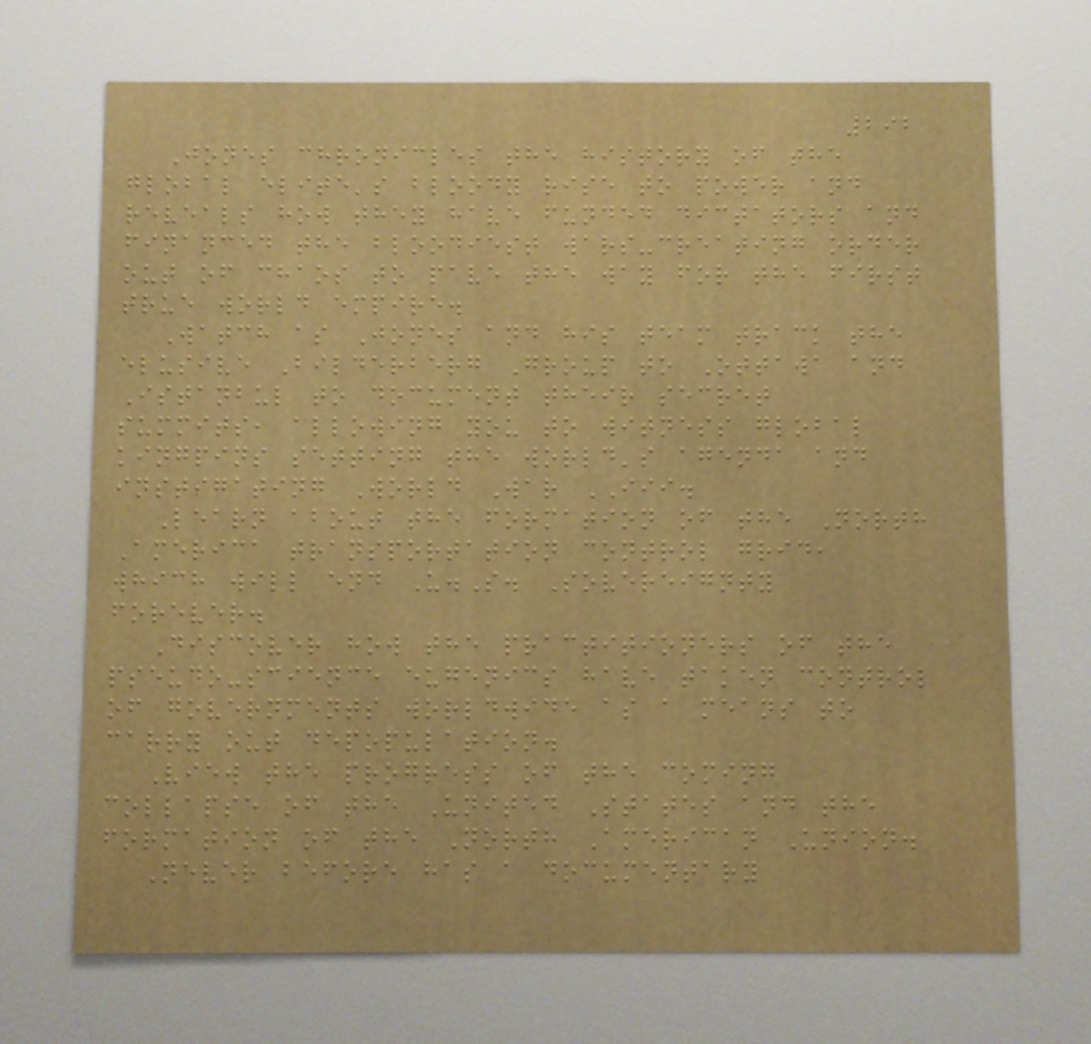292
Jones chronicles the history of the
global elite's bloody rise to power and
reveals how they have funded dictators and
financed the bloodiest wars-creating order
out of chaos to pave the way for the first
true world empire.
Watch as Jones and his team track the
elusive Bilderberg Group to Ottawa and
Istanbul to document their secret
summits, allowing you to witness global
kingpins setting the world's agenda and
instigating World War III.
Learn about the formation of the North
America transportation control grid,
which will end U.S. Sovereignty
forever.
Discover how the practitioners of the
pseudo-science eugenics have taken control
of governments worldwide as a means to
carry out depopulation.
View the progress of the coming
collapse of the United States and the
formation of the North American Union.
Never before has a documentary
